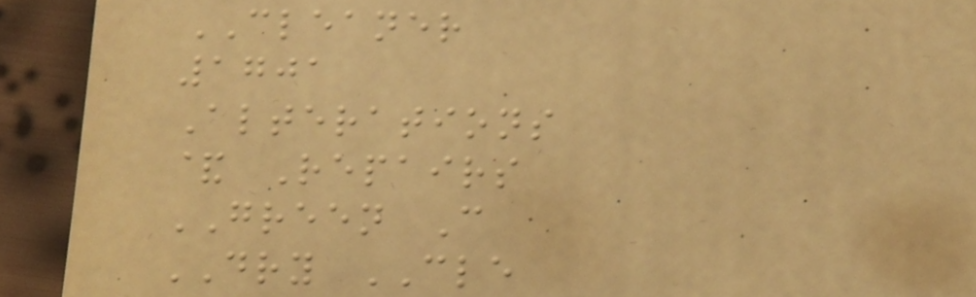CLEANER
1701
Alterations
& Repairs
GREEN C
DRY CLE
